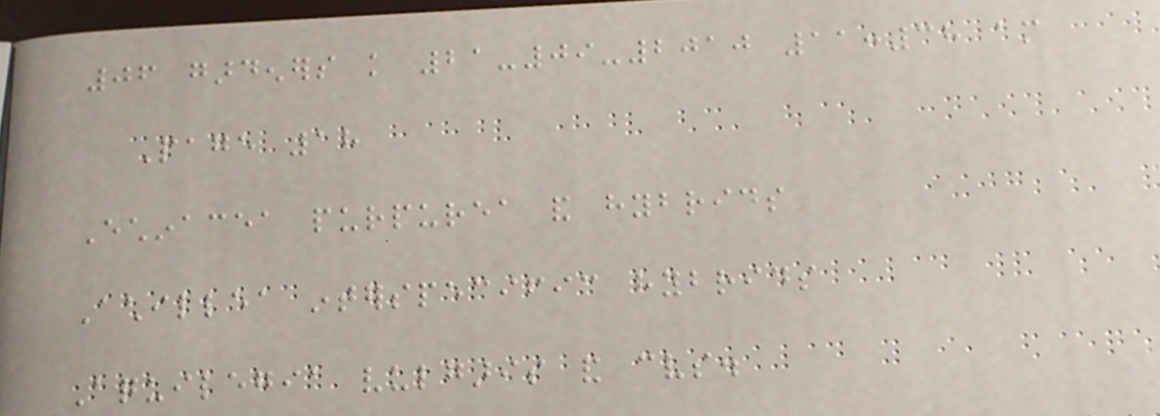06 gardeners knowledge 21-09-2010 11:38 am
Page 18
Echinacea purpurea and hybrids
Achillea interspecific hybrids
Aquilegia vulgaris and cvs.
